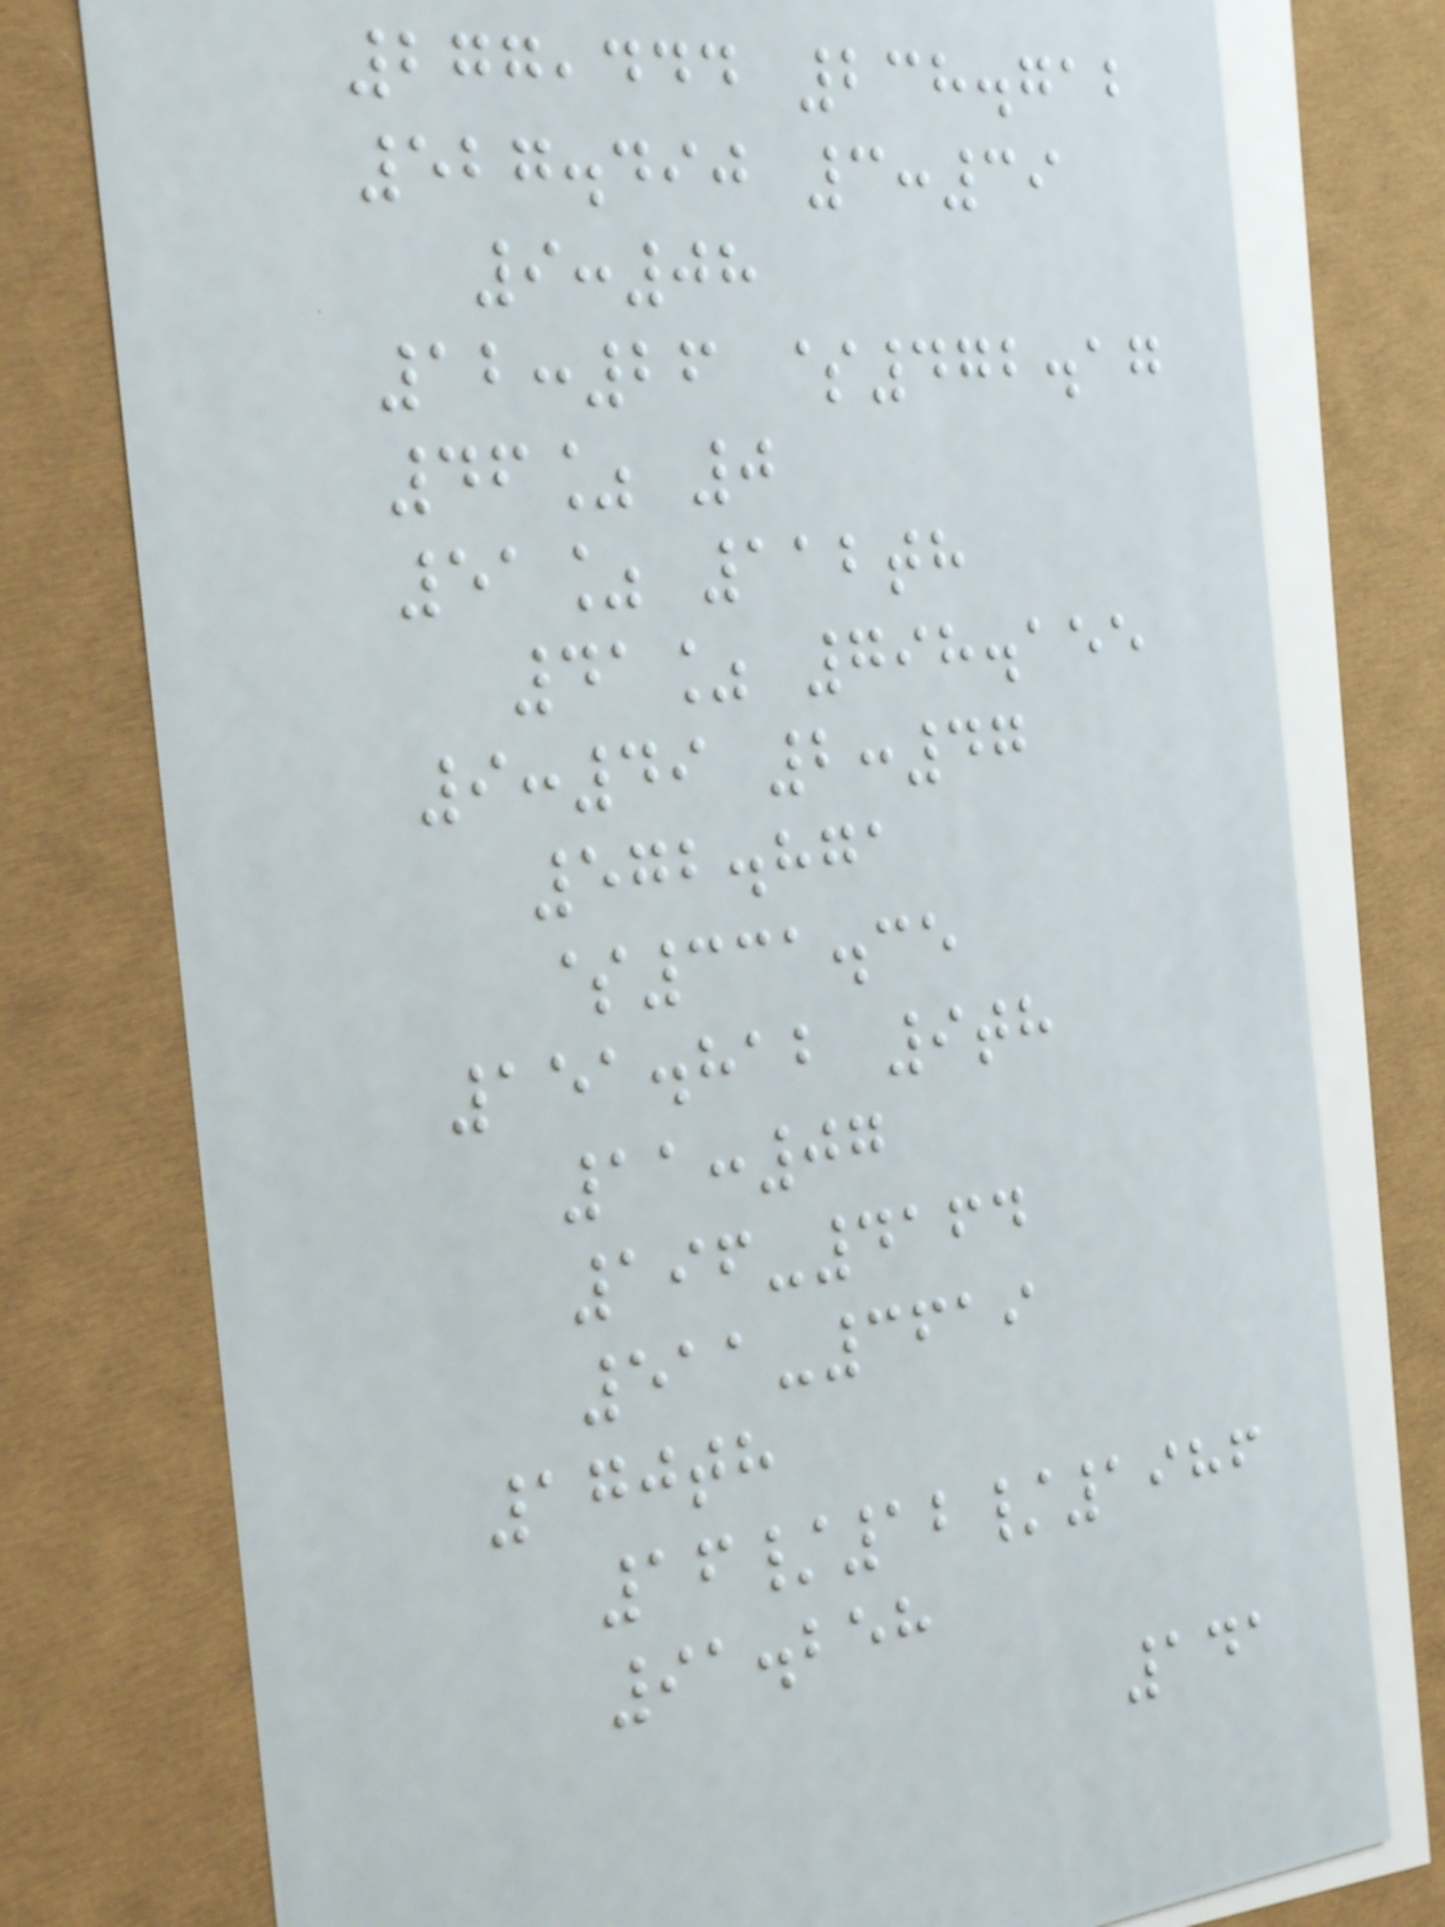277,444 238.712
527.490 3:39
9:08
12:26 $472.17
46% 0
51% 112th
41% 798.155
9:49 2:47
572.871
$331.35
151.812 9th
11:07
196-4164
511-3619
170th
16/12/1986
91.258
141
